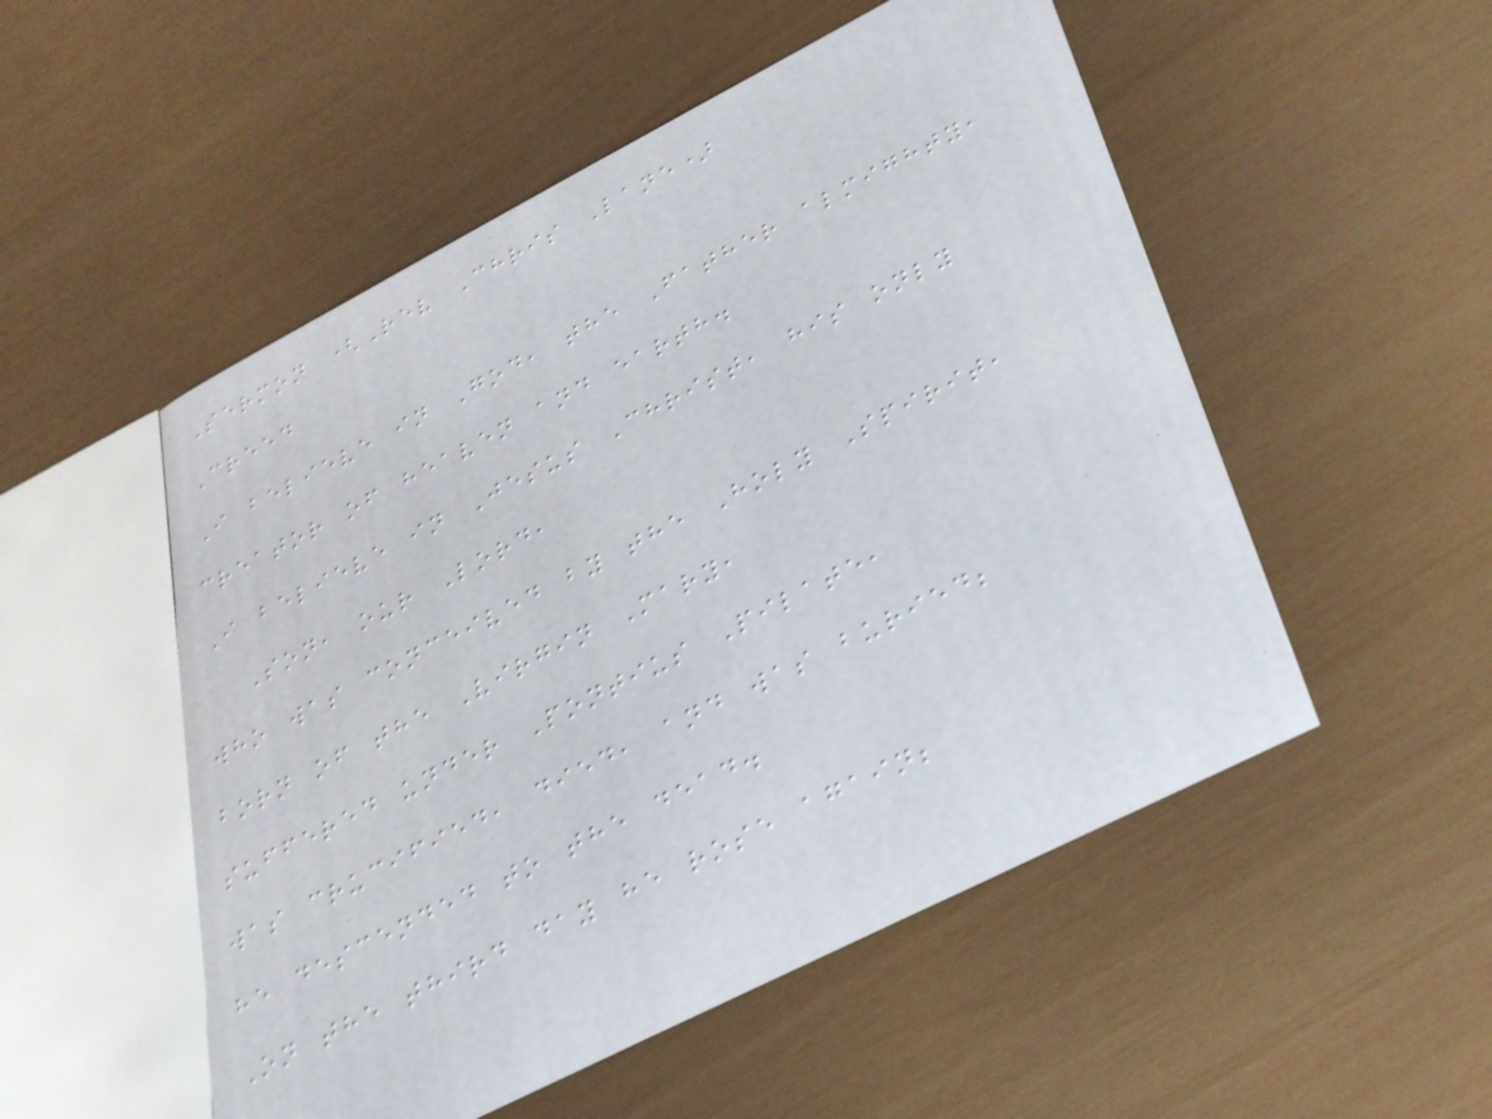Sermon (Rev Chris Lane)
Creed
I believe in God, the Father almighty,
creator of heaven and earth.
I believe in Jesus Christ, his only
Son, our Lord,
who was conceived by the Holy Spirit,
born of the Virgin Mary,
suffered under Pontius Pilate,
was crucified, died, and was buried;
he descended to the dead.
On the third day he rose again;
